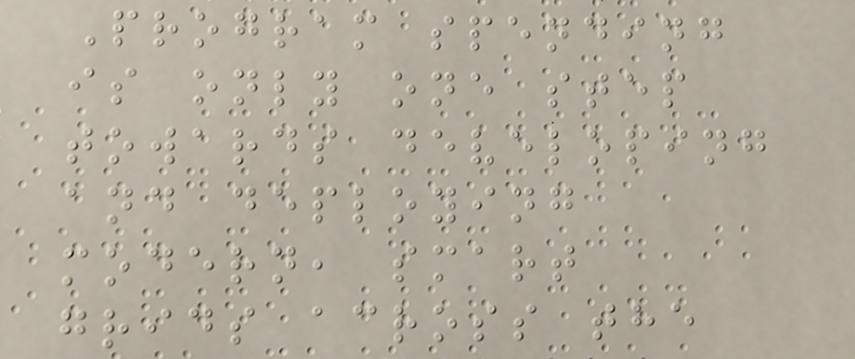Program spending
is only one step
towards developing
and deploying
modern, smart
grids across the
